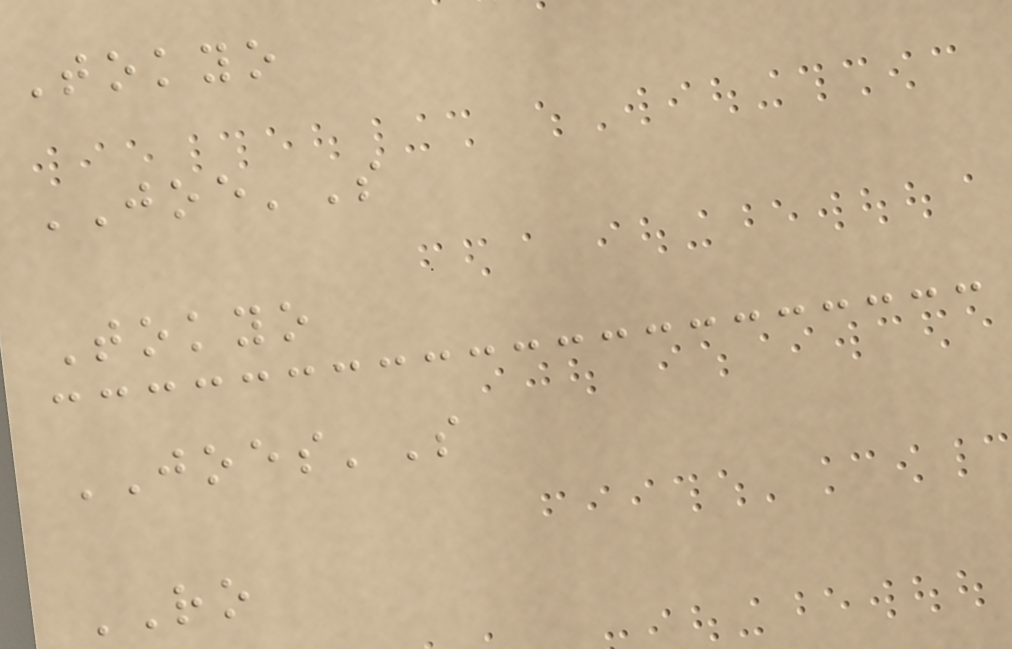Tokyo
JOE'S
Tokyo
JOES'S
RO
